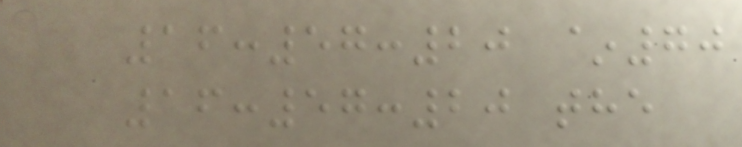16:57:20 ~70
16:57:20 the
